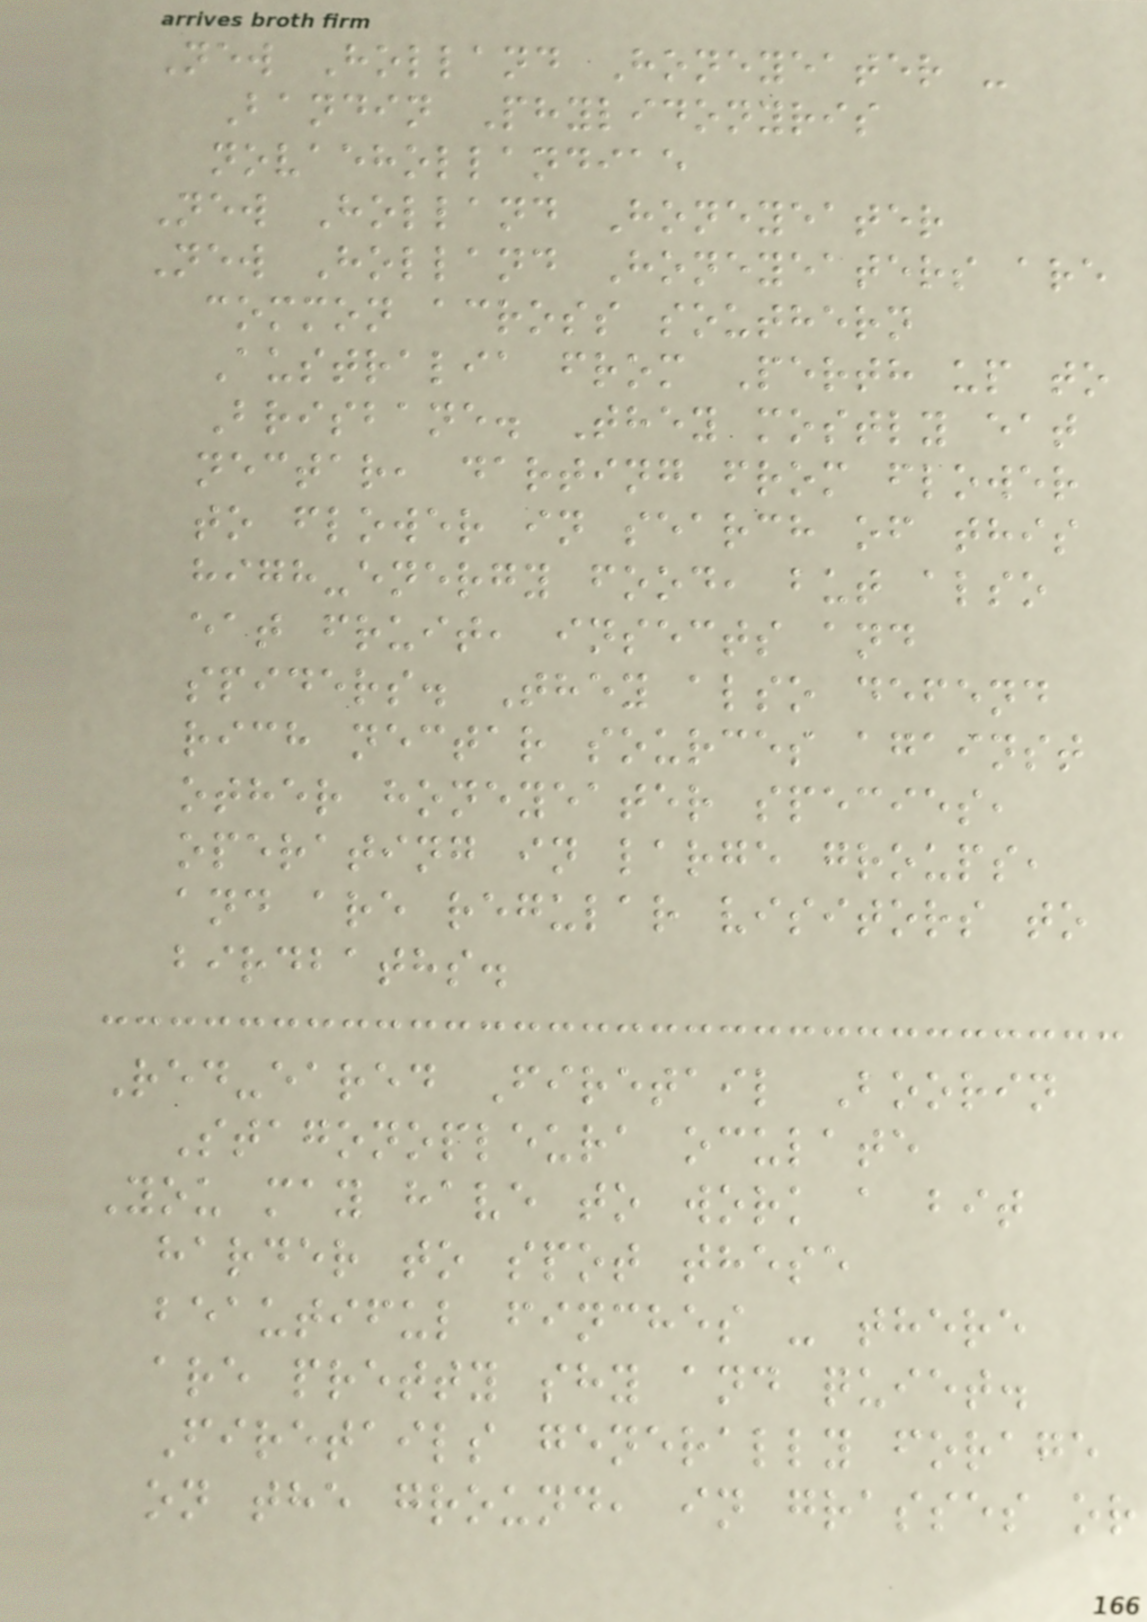New Holland Honeyeater -
Bandin Phylidonyris
novaehollandiae
New Holland Honeyeater
New Holland Honeyeaters are
common across southern
Australia from Perth up to
Brisbane. They mostly eat
nectar, darting from flower
to flower in search of this
high-energy food, but also
eat fruit, insects and
spiders. They also defend
rich nectar sources against
other honeyeater species,
operating in large groups,
and are regular visitors to
birdbaths.
Red-eared Firetail Boorin
Stagonopleura oculate
You may have to work a bit
harder to spot these
beautiful finches - there
are pretty shy and quiet.
Firetails generally forage
on the ground, in grasses or
